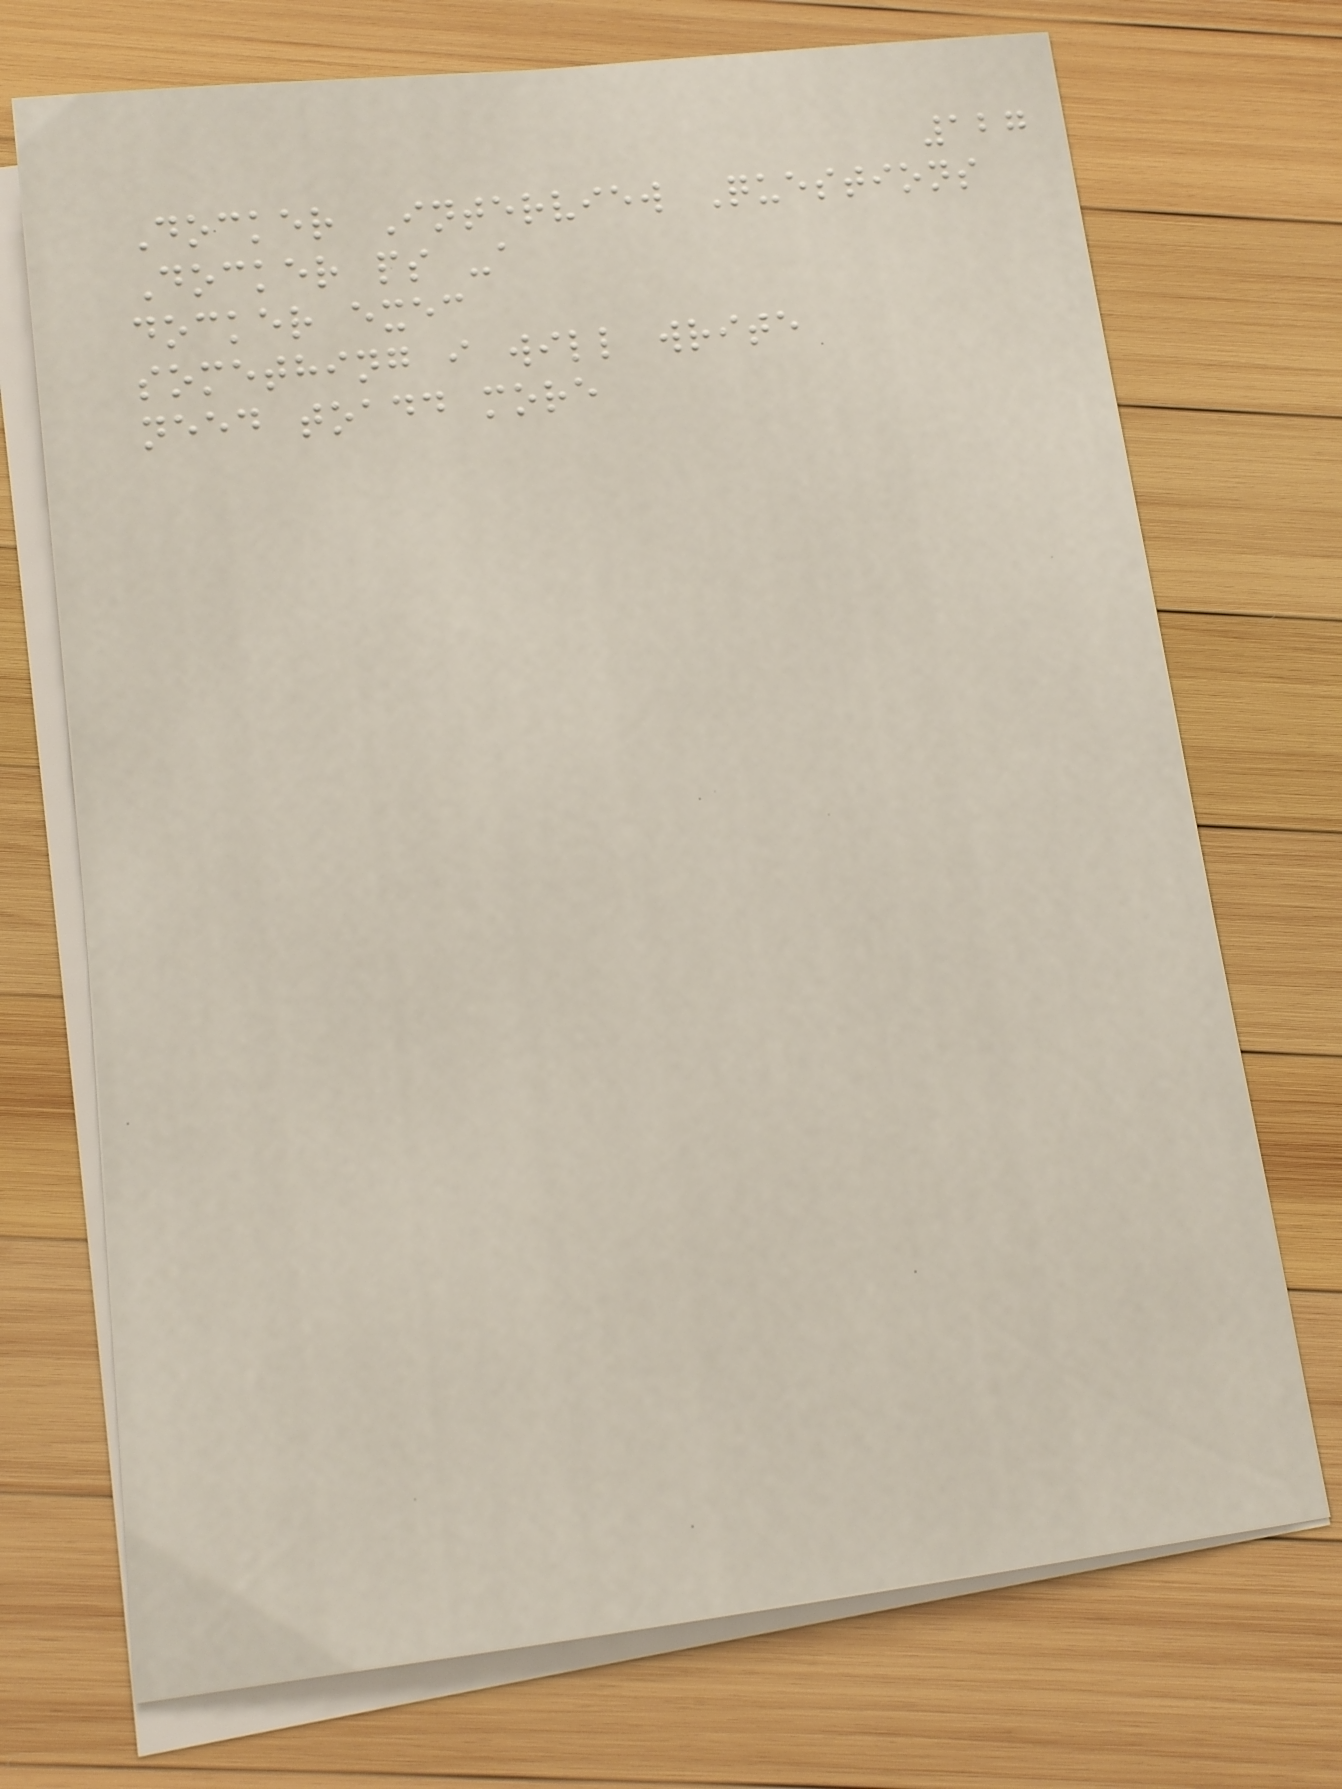127
Docker Interview Questions
Docker ps -a
docker exec
something i will write
need toadd more
